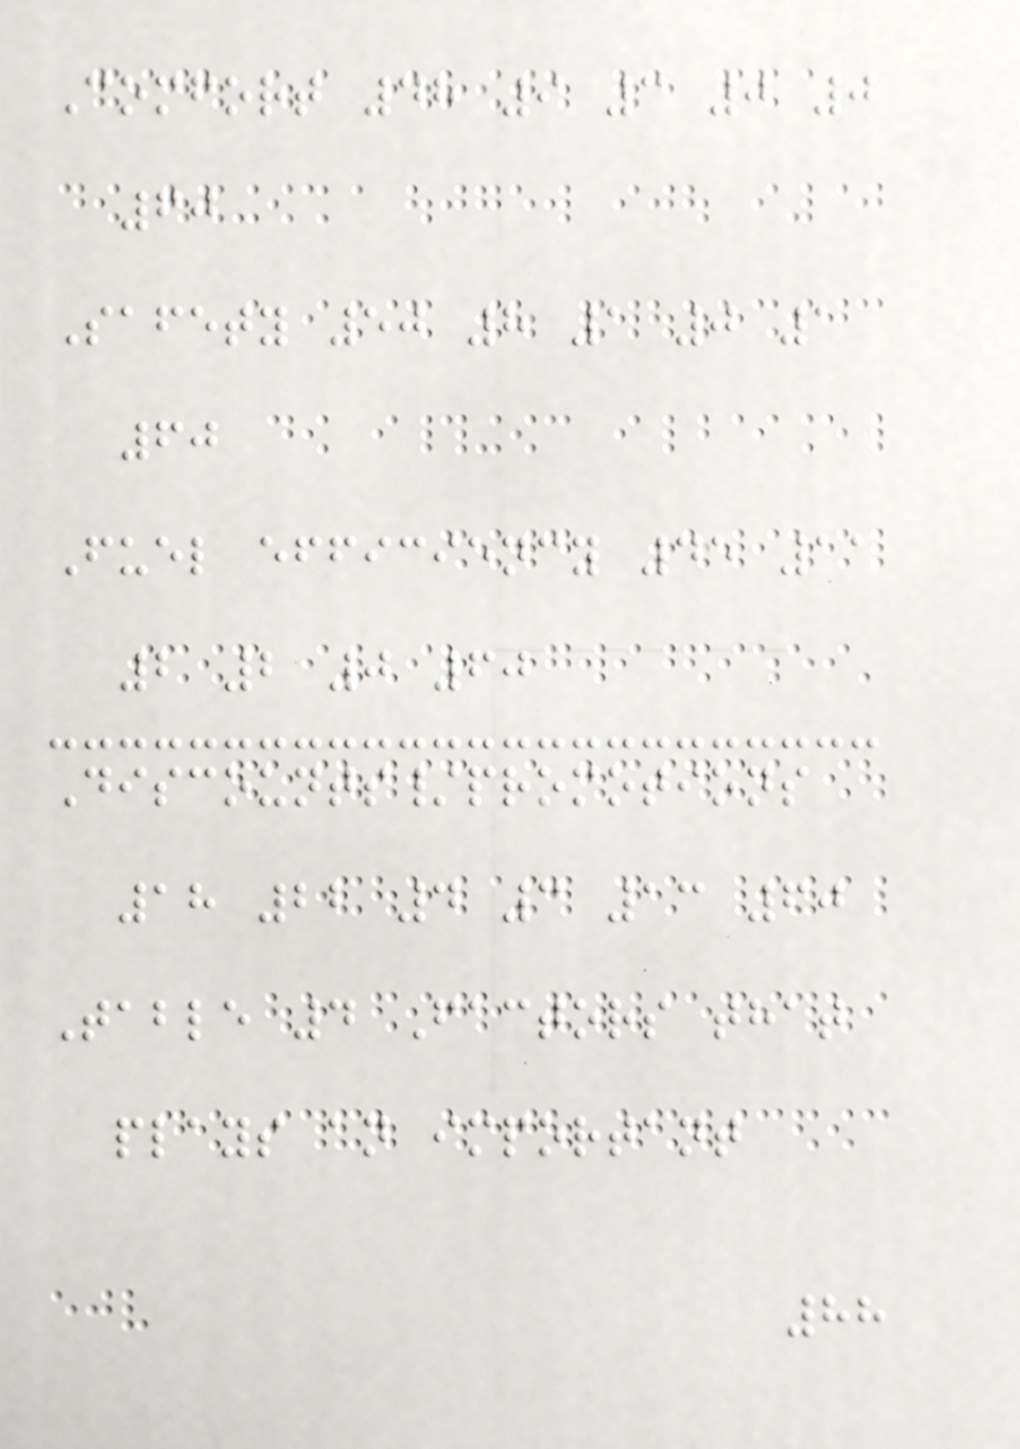Comfort 48 9 3 0 0
60
Safety 50 8 1 0 1
60
Fuel efficiency 45 11
2 2 0 60
Discounts/promotions
18 22 4 3 13 60
Table 4 Factors that
plays an important
88
